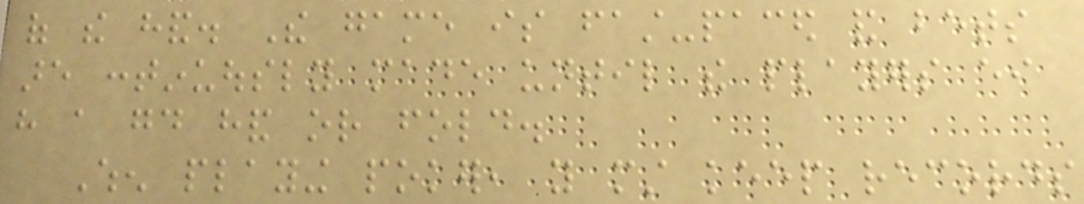of the hand. The game is fast-paced and bets
are continuously made until the players either
have a good hand or fold.
When playing poker, you must keep records
